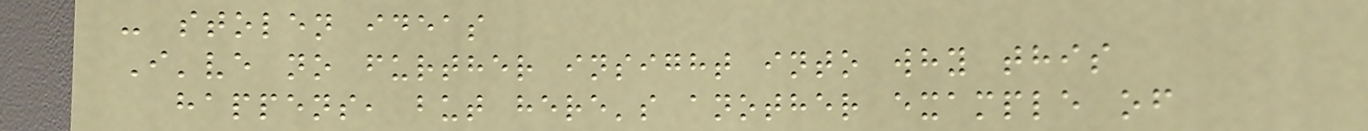- stolen ideas
I've no further insight into why this
happens, but here's another example of
